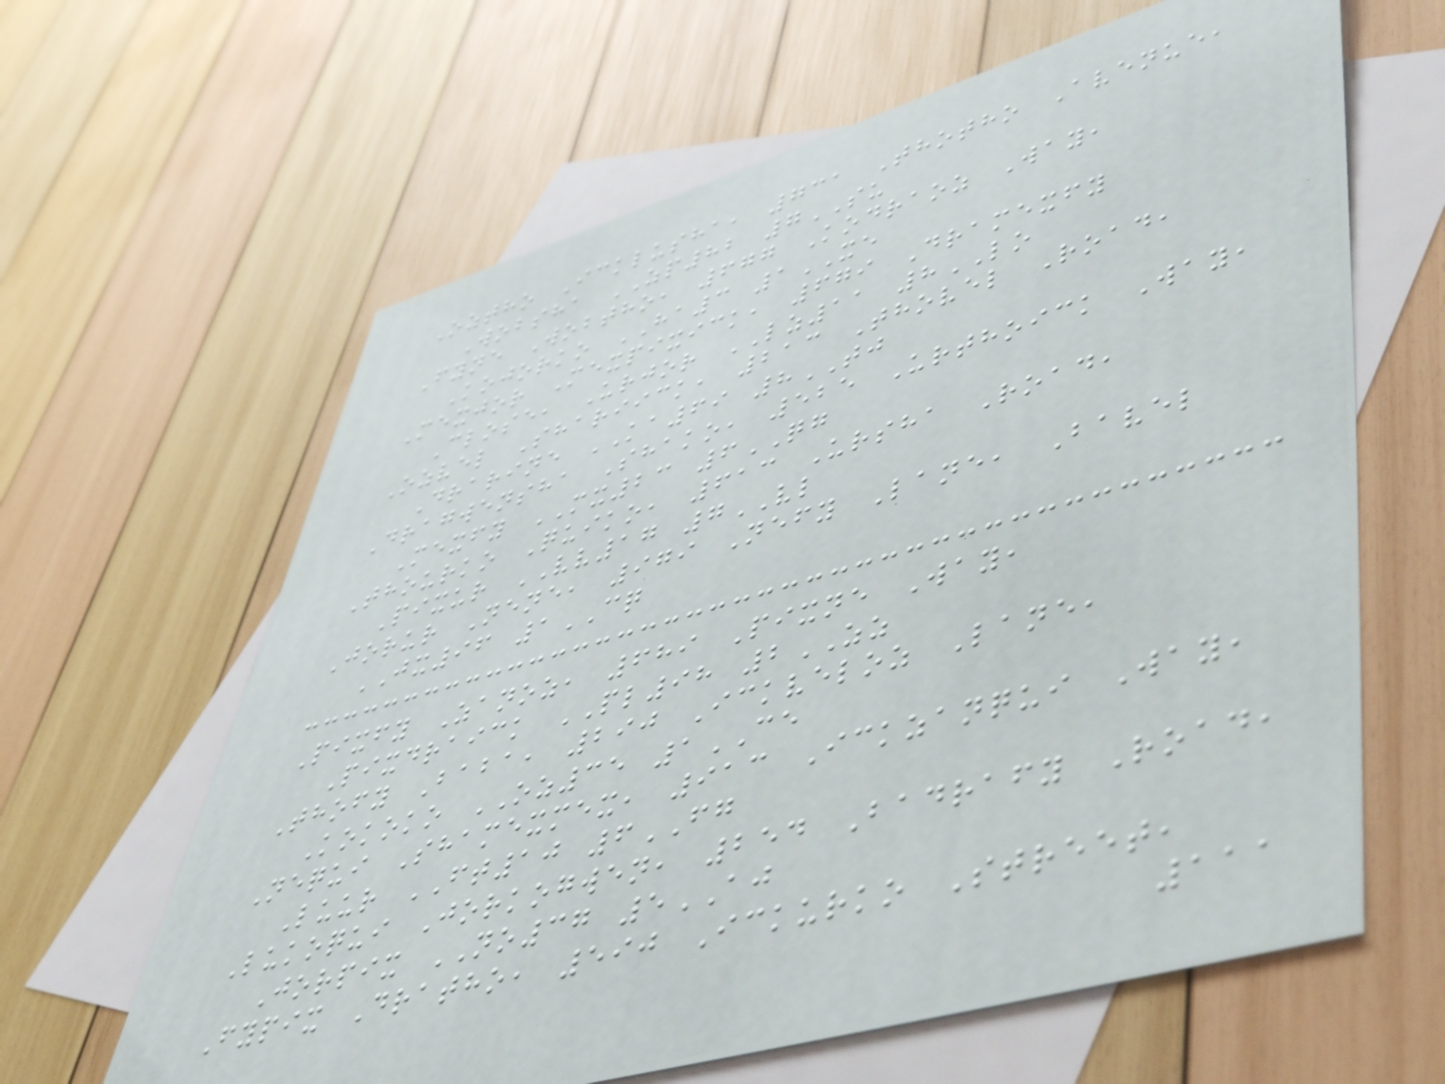Oztho Icklusha, 731 Thotho Avenue,
Wobsha ZP82 7SU
Fyne Wobtho, 677 Kodraoz Way,
Kojorko HA3 1XE
Mexjor Mexpixick, 679 Dramexfy
Close, Urjor LZ11 8LO
Ozvel Shariick, 213 Thovel Road,
Drarine KA69 8TJ
Dragwensha Shako, 525 Urthoick Way,
Mexfy MX23 6QG
Thourko Quiko, 613 Ursha Road,
Pixur VV17 7VL
Jorur Nene, 979 Nefy Lane, Bavel
JX96 1CQ
Pixfy Zanoz, 689 Pixne Way,
Pixdraick PL98 2ZZ
Thofy Baba, 290 Ickveloz Lane,
Kokoko OZ35 1CE
Nequi Shamexmex, 913 Ickzanqui Way,
Luur FT10 6FG
Lukoqui Jorkogwen, 254 Badrafy Road,
Jorpix NO37 5AJ
Fypix Dratho, 590 Ickurko Street,
111
